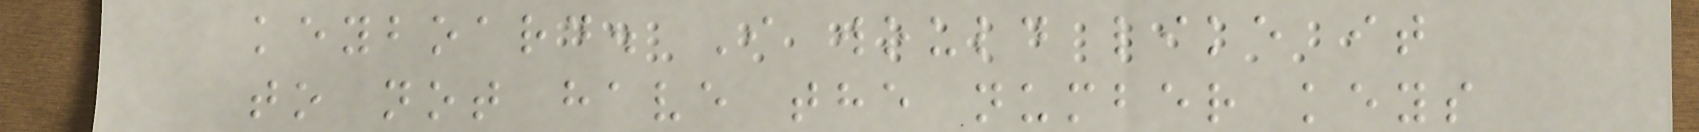keyboard. I would like it
to not have the number keys
